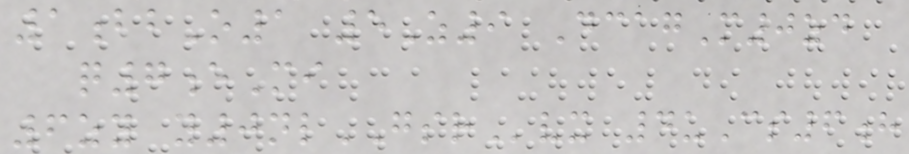1bbO1 5Z9 DcagM0zd
q7eMi
6zy y0nlGSRvx 4uCs6h
